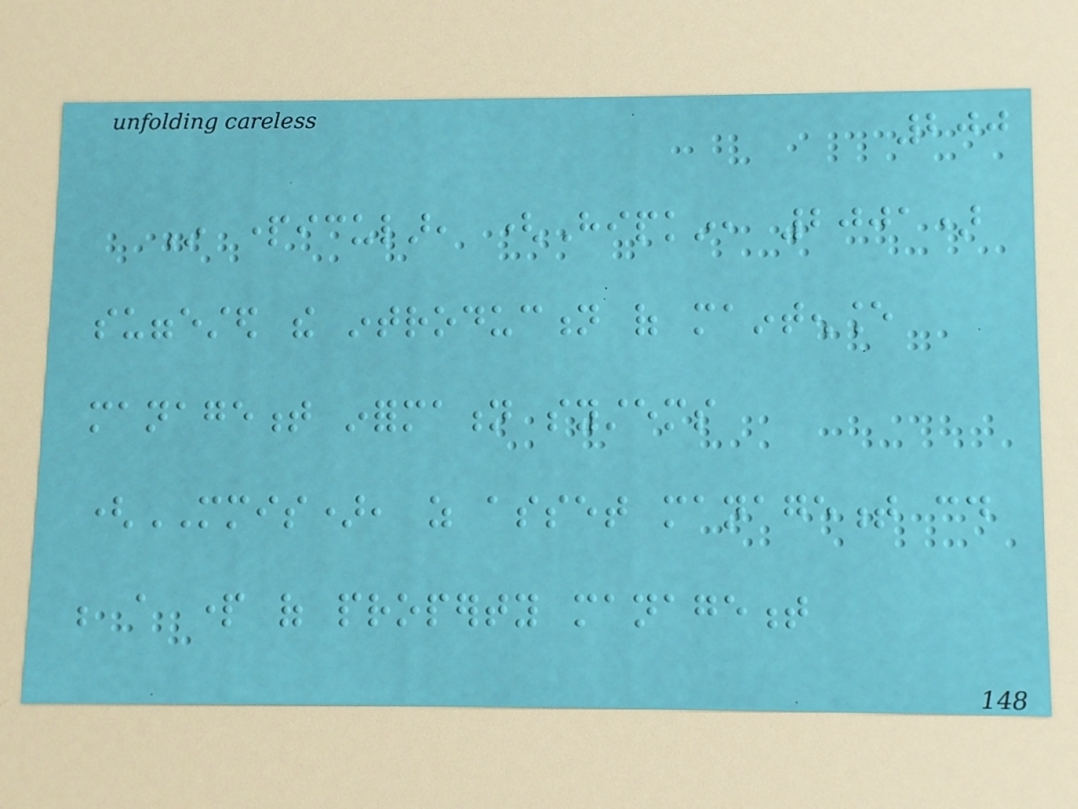200
In particular, (Hipkin, 2001)
suggested the introduction of maintenance
management information systems
(MMIS), as asset management could
be a part of property management
